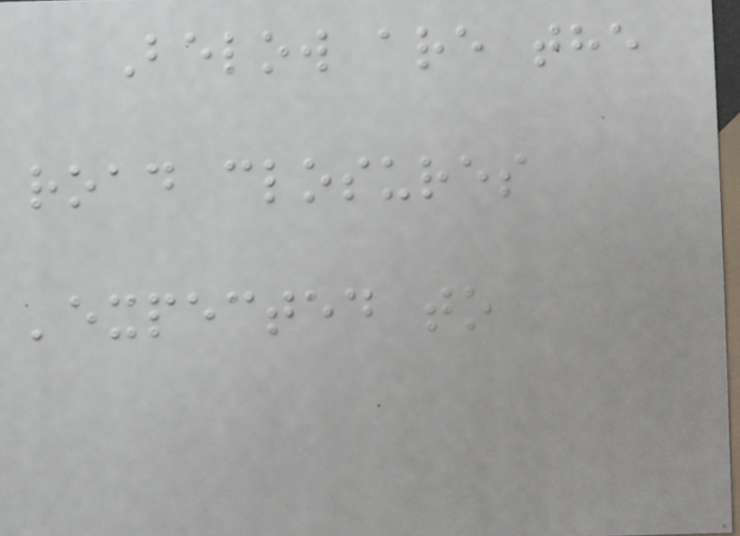Below are the
road closures
'expected to
